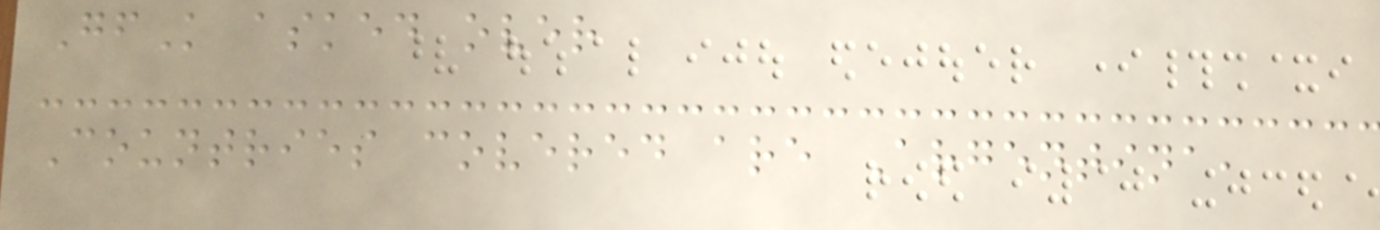GfK asked over
Countries covered are Argentina,
